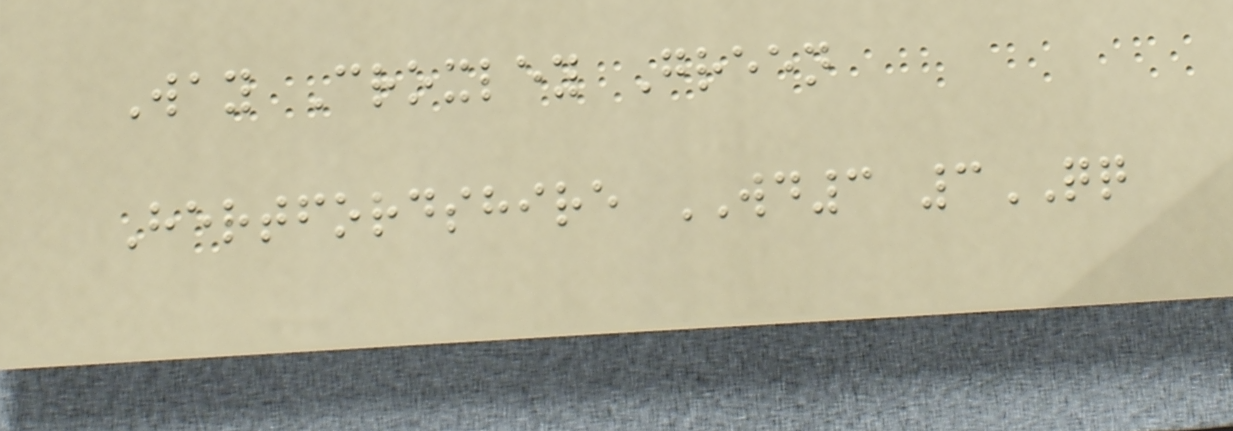Way Croxley Green
Hertfordshire WD3 3QQ
